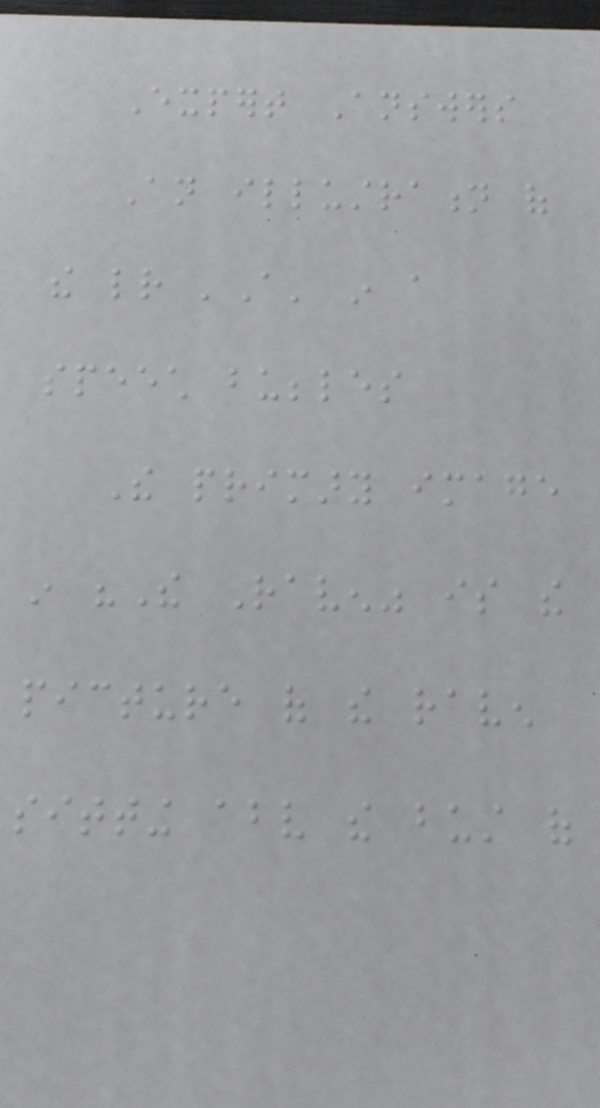Expert Answers
An illustration of
the letter 'A' in a
speech bubbles
The primary image
in "The Raven" is the
picture of the raven
sitting above the bust of
